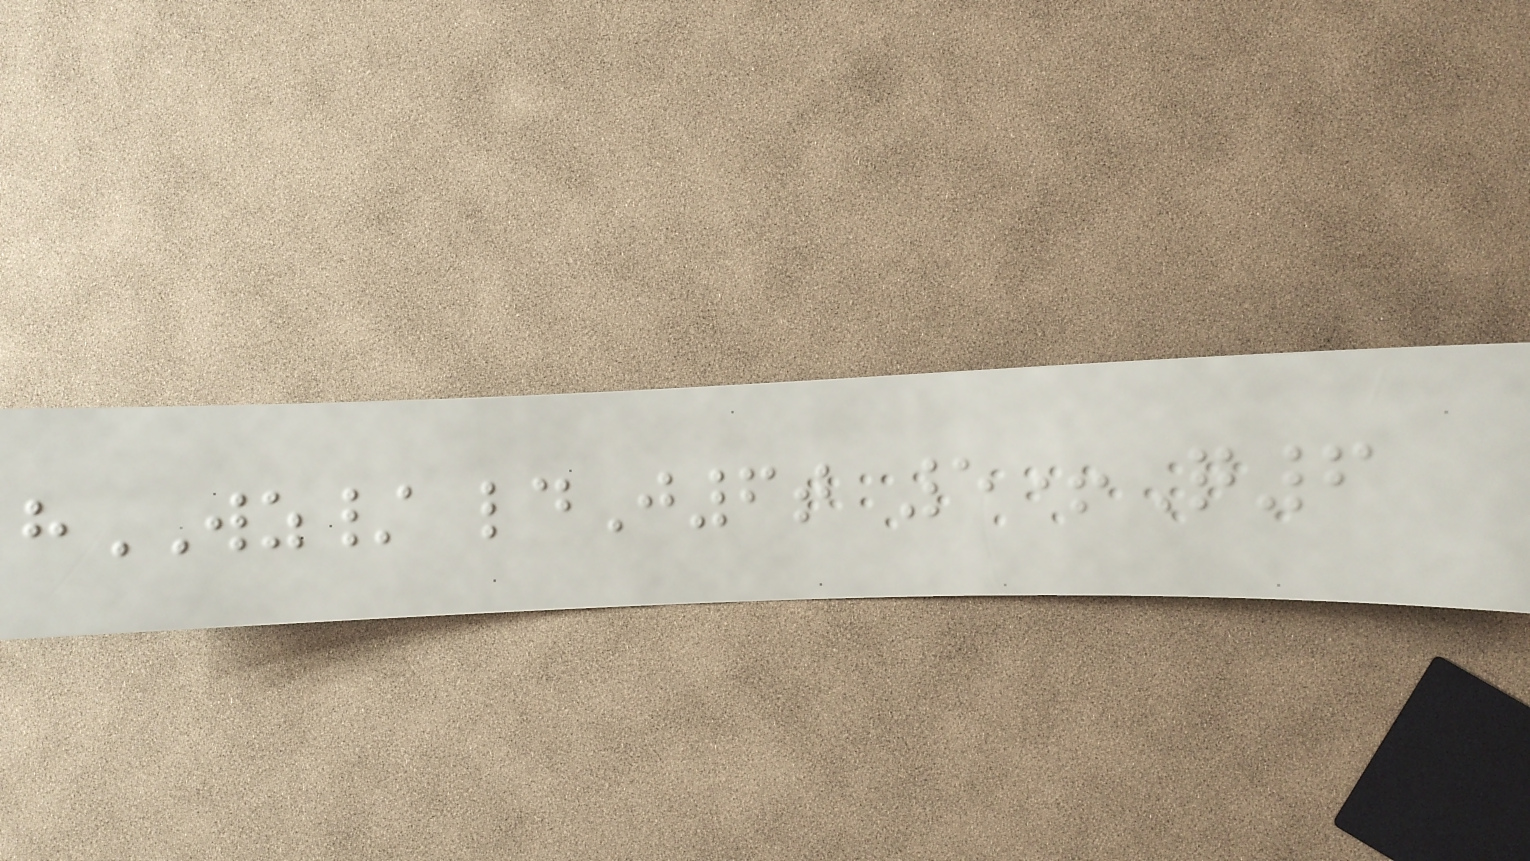hWZ/ ldJ6t 5+Q6
